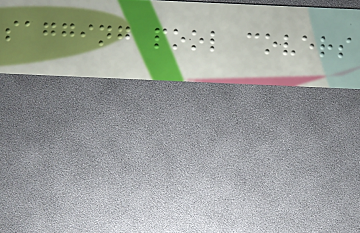sagging pool covers
